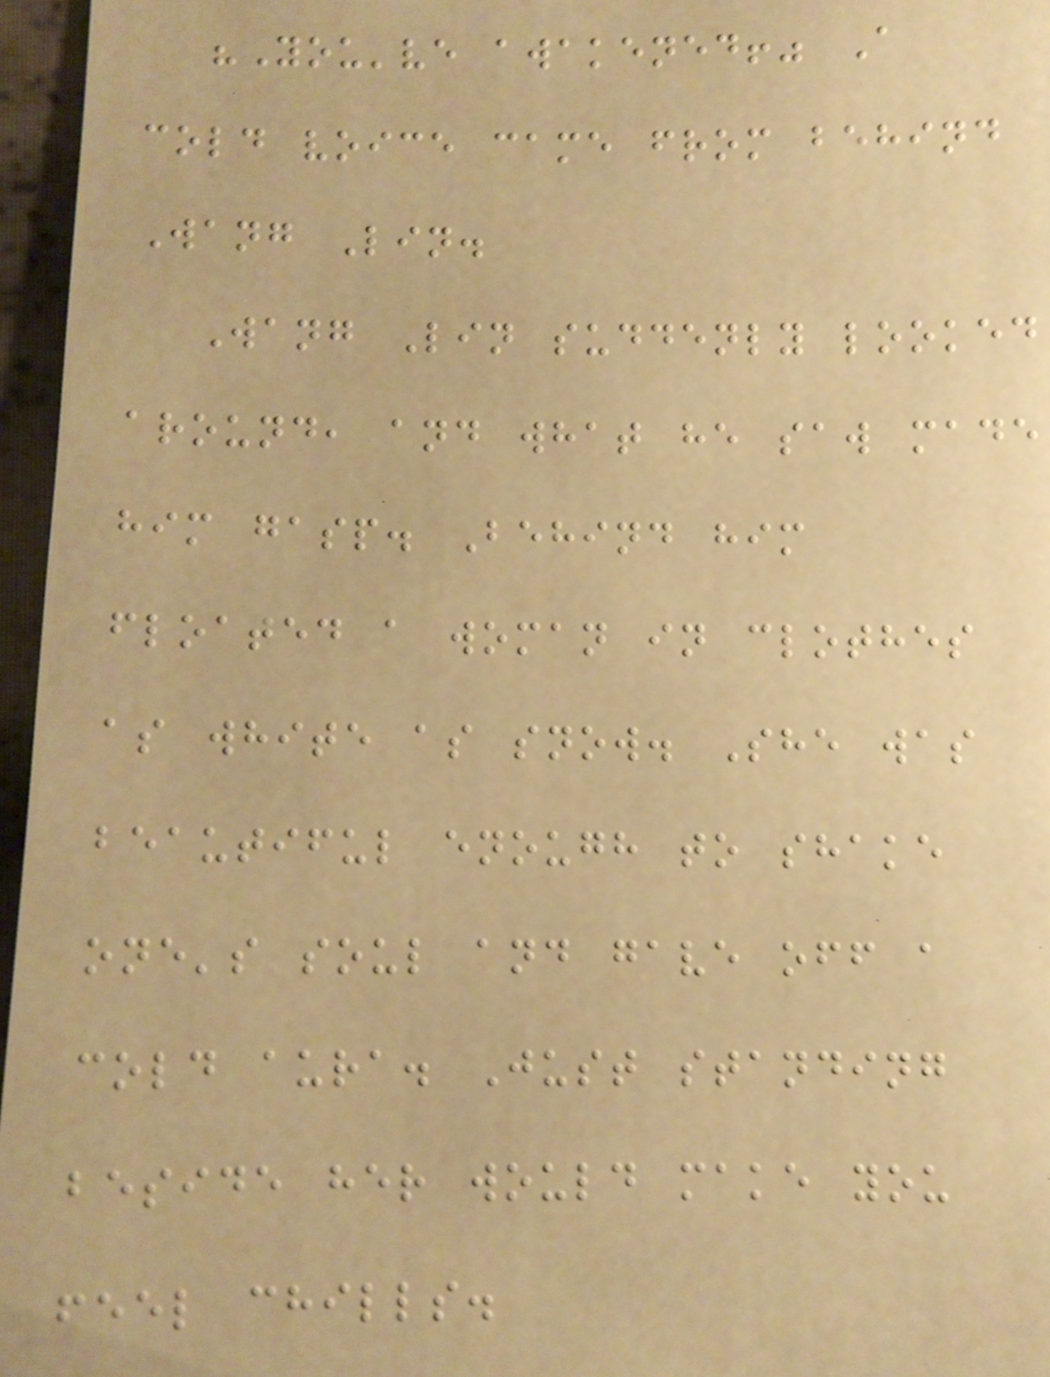"You've awakened!" A
cold voice came from behind
Wang Lin.
Wang Lin suddenly looked
around, and what he saw made
him gasp. Behind him
floated a woman in clothes
as white as snow. She was
beautiful enough to shake
one's soul and gave off a
cold aura. Just standing
beside her would make you
feel chills.
